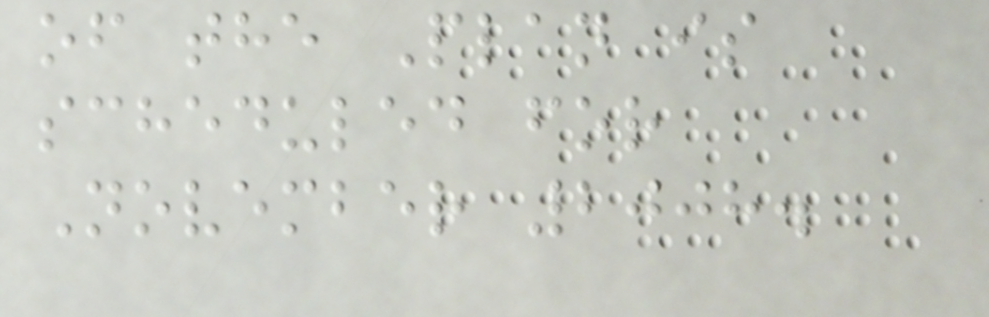of the Plan is
scheduled for
November 2008.
